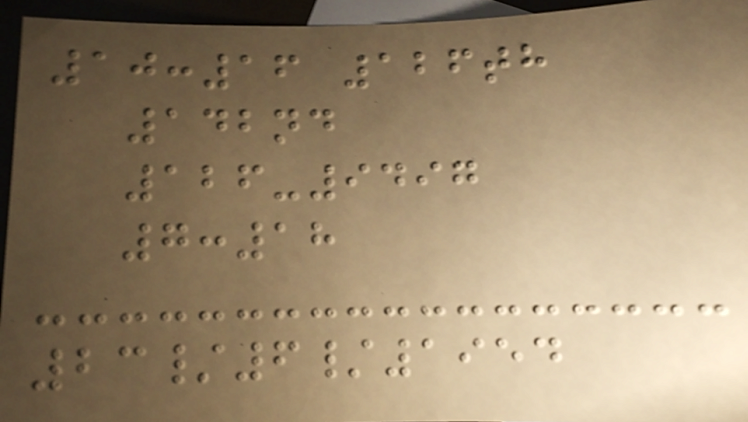10:16 126th
142nd
126-9497
7:18
23/6/1954
